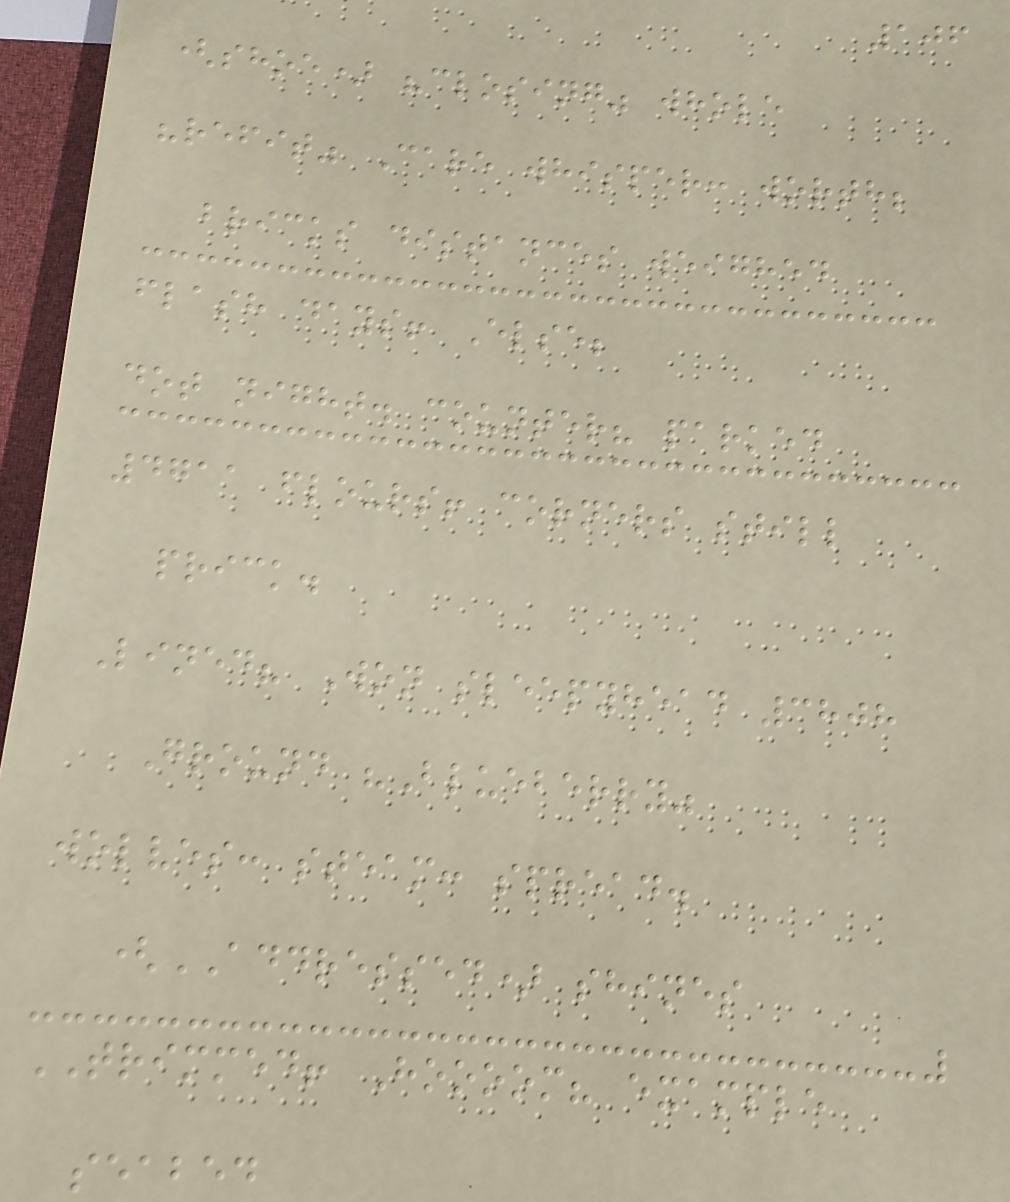106
(shoe) "closing" whole
"refit" Care whisper: worth;
bricks distances weighed
flash days! Else;
dot night. counter? parked
4711 flours! corners still
prick.
Lined? Won sleepyhead 3808
Ground "Blueberry"
wolves: steam: spread.
(ADDRESSED) shines
TRIMMED! Hoooom? example
seabed
